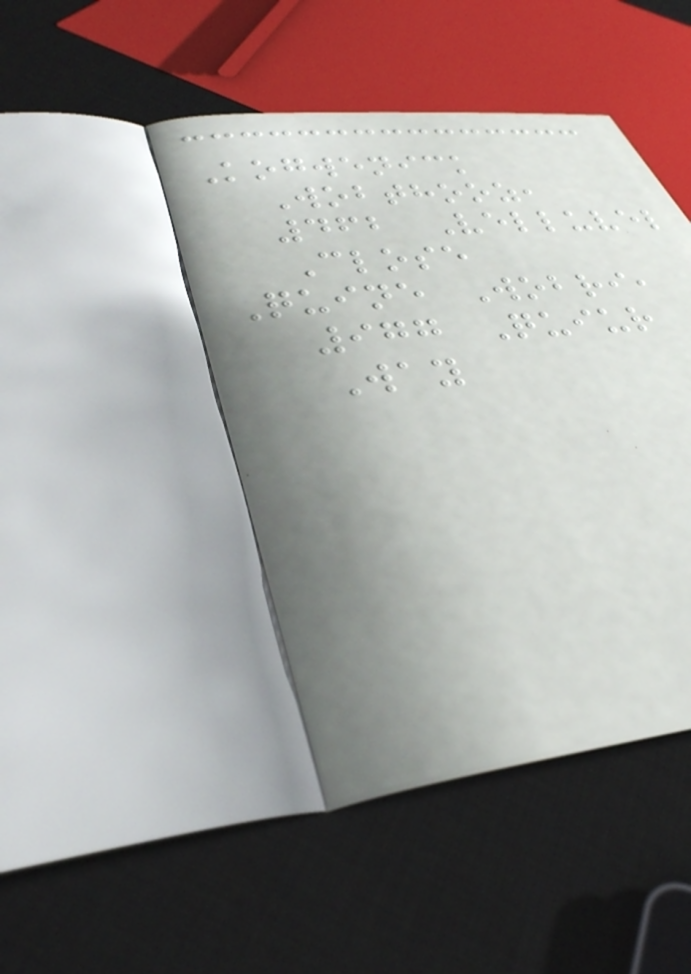Kogwenick
Wobthooz,
462 Velluvel
Close
Quine Wobri,
977 Quiur
Way
